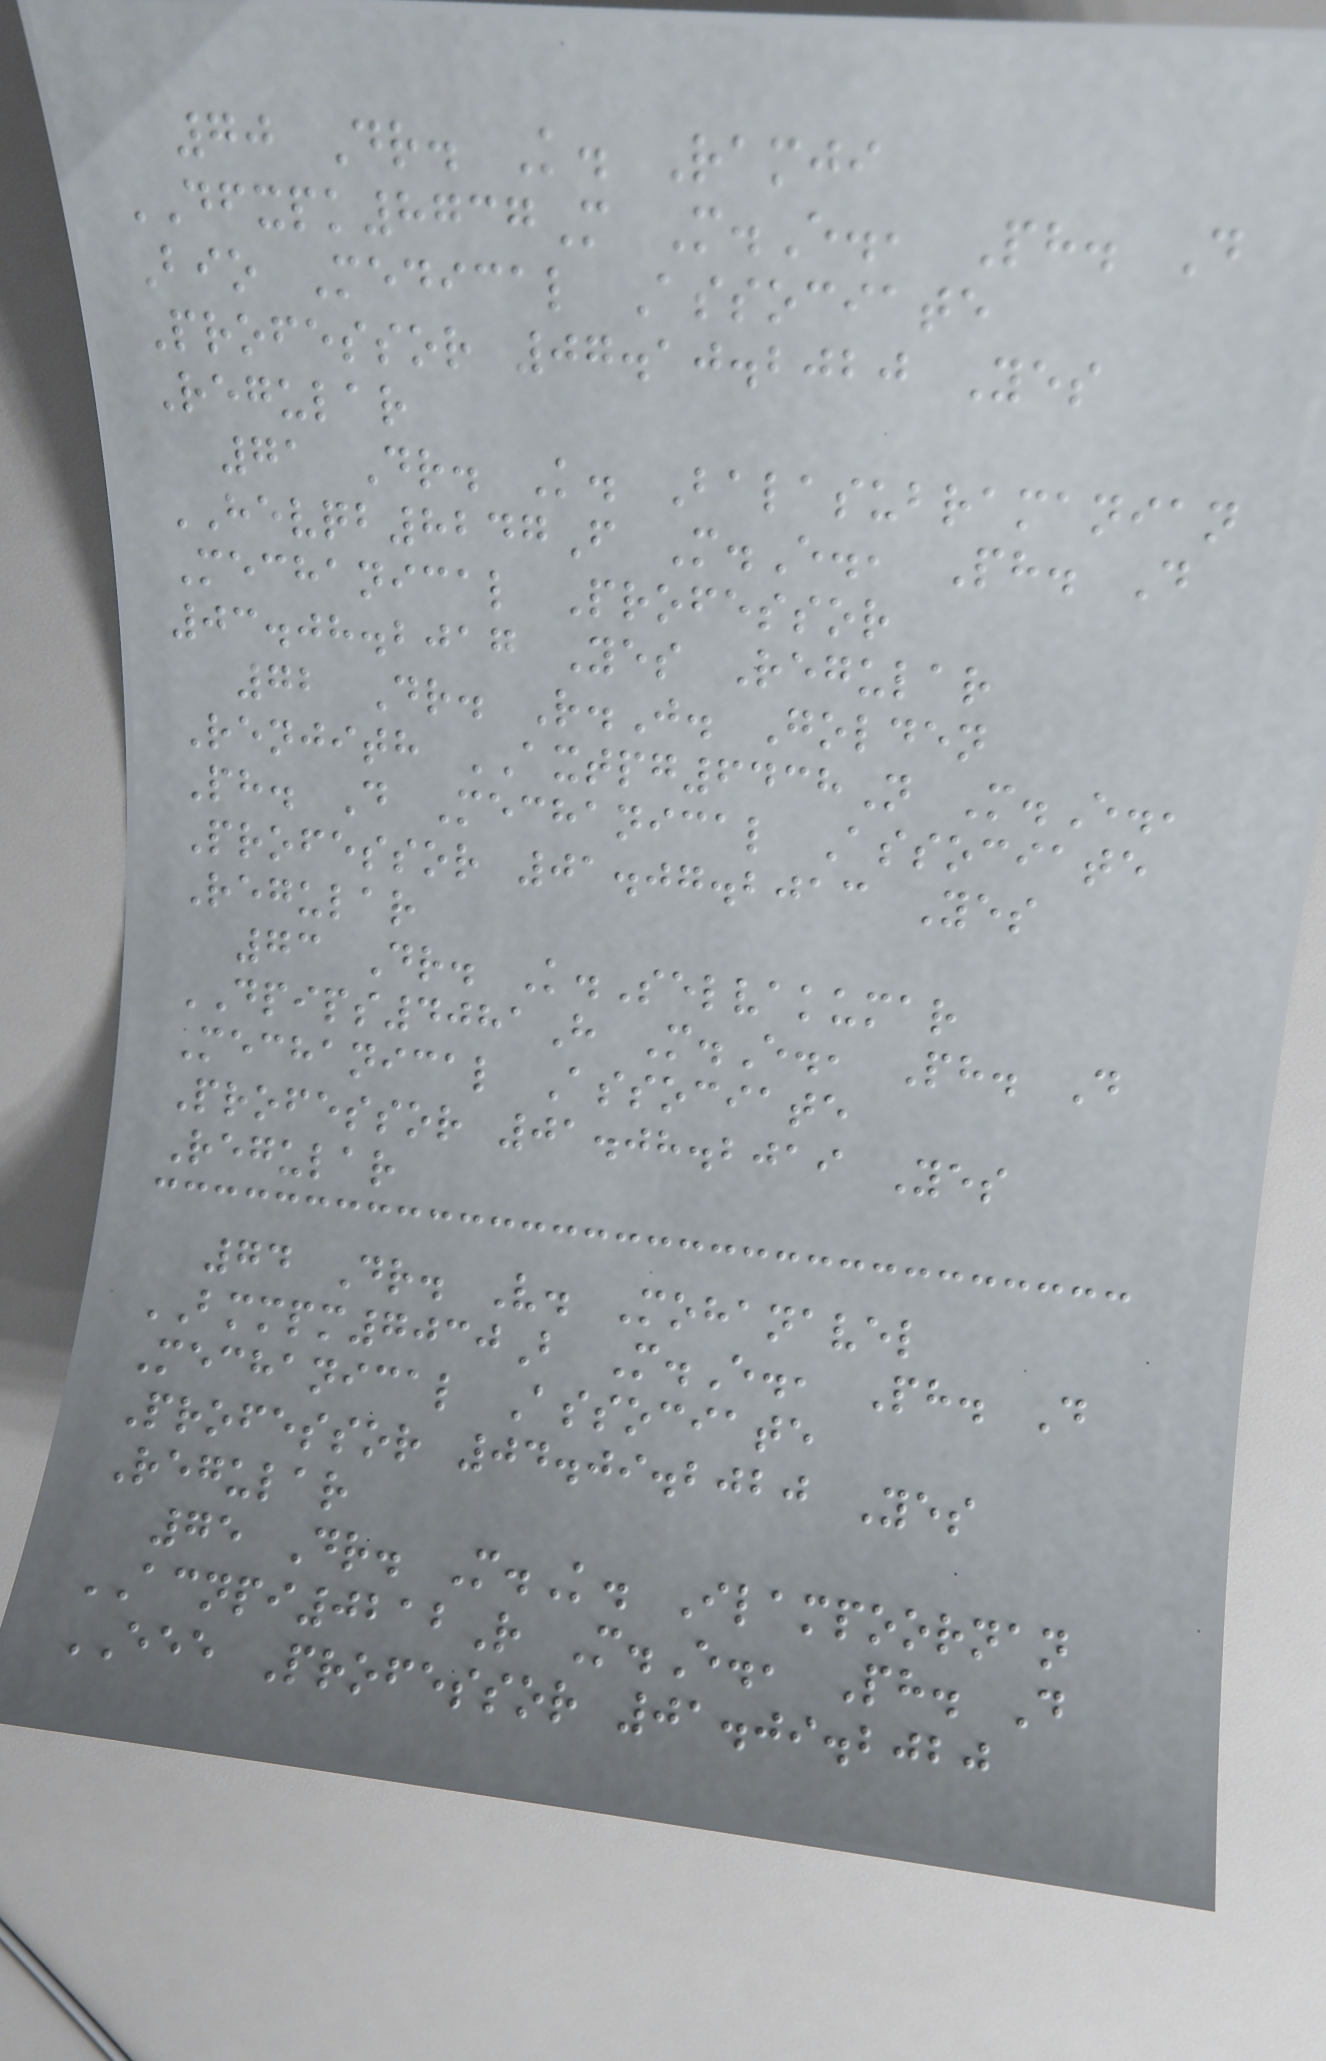70 Dr. K. Ramji
DFXPK8737M M.E., Ph. D
Bio Medical Associate
Professor 07.10.2020 Yes
Regular
71 Dr. K. Balasubramanian
HEVQB8247F M.E., Ph. D
Mechanical Professor
03.08.2017 Yes Regular
72 Dr. R.J. Golden
Renjith AXTPG6438N M.E.,
Ph. D Mechanical Associate
Professor 01.07.2013 Yes
Regular
73 Dr. K.Selvakumar
DPIPS4081H M.E., Ph. D
Mechanical Associate
Professor 01.08.2019 Yes
Regular
74 Dr. V. Mohanavel
BMMPM7030B M.E., Ph. D
Mechanical Associate
Professor 04.09.2020 Yes
Regular
75 Dr. M.K. Ilampoornan
ACNPI0212R M.E., Ph. D
EEE Professor 01.09.2020
